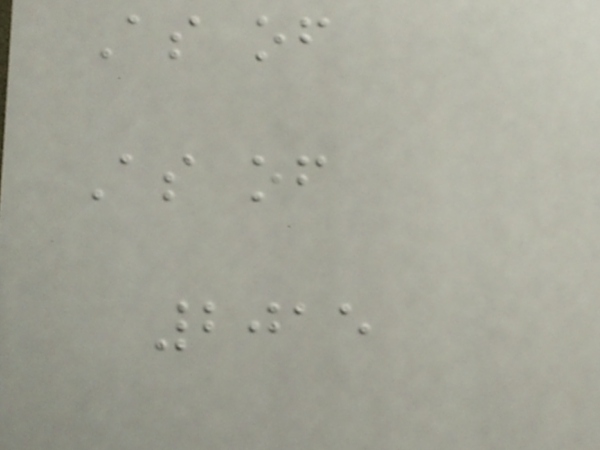As of
As of
2015
